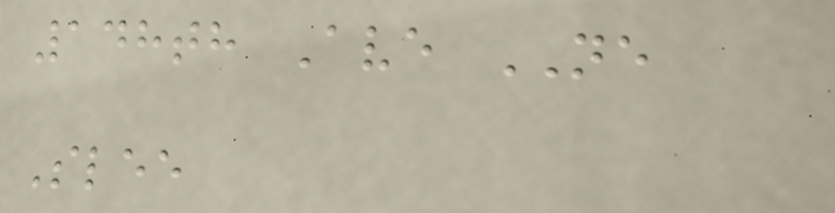148th Ave NE
Slee
